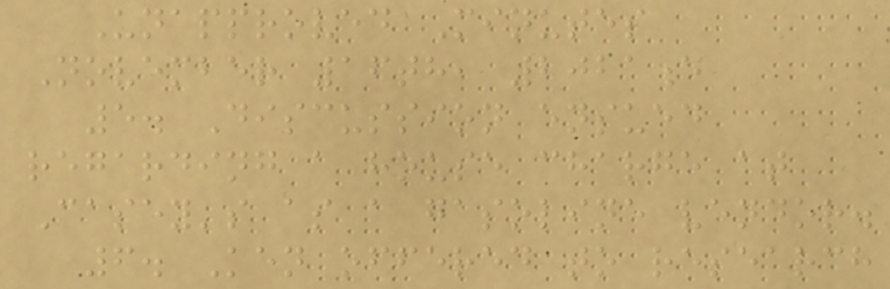Unapproved Minutes
November 16th, 2021e
5. Discussion ensued
regarding a house charge at
Casey's as a gasoline vendor.
6. Ken offered to research
